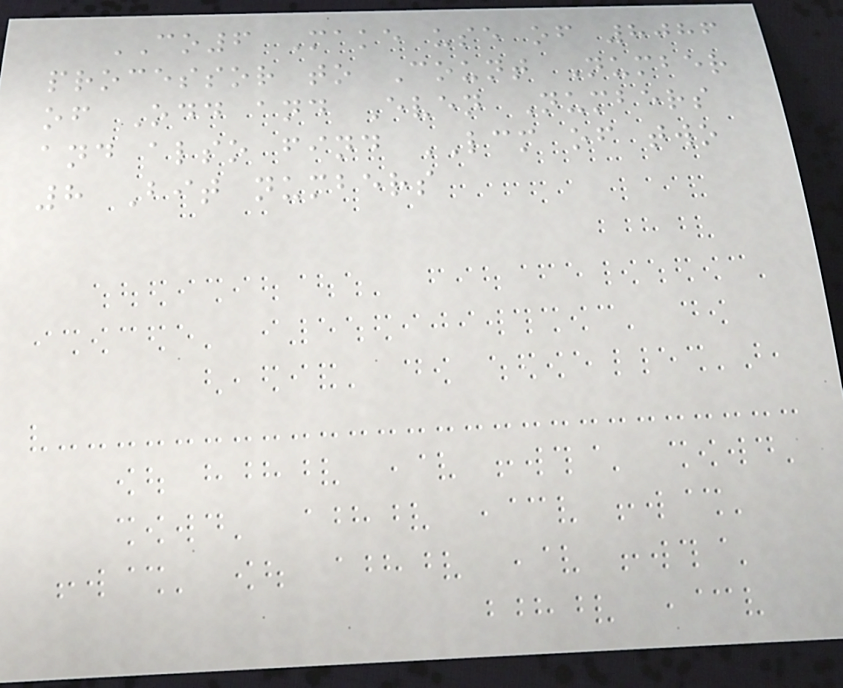CO6 Make use of 8086
processor to Count Number
of Odd and Even Numbers
and also find LCM of two
8 Bit numbers
